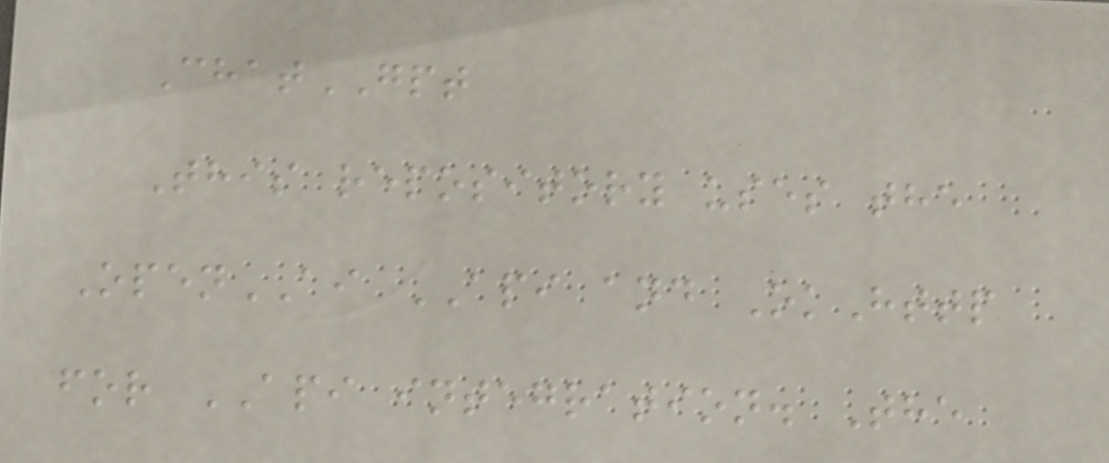ChatGPT
This repository uses the
OpenAI API and OkHttp
for API integration. The
